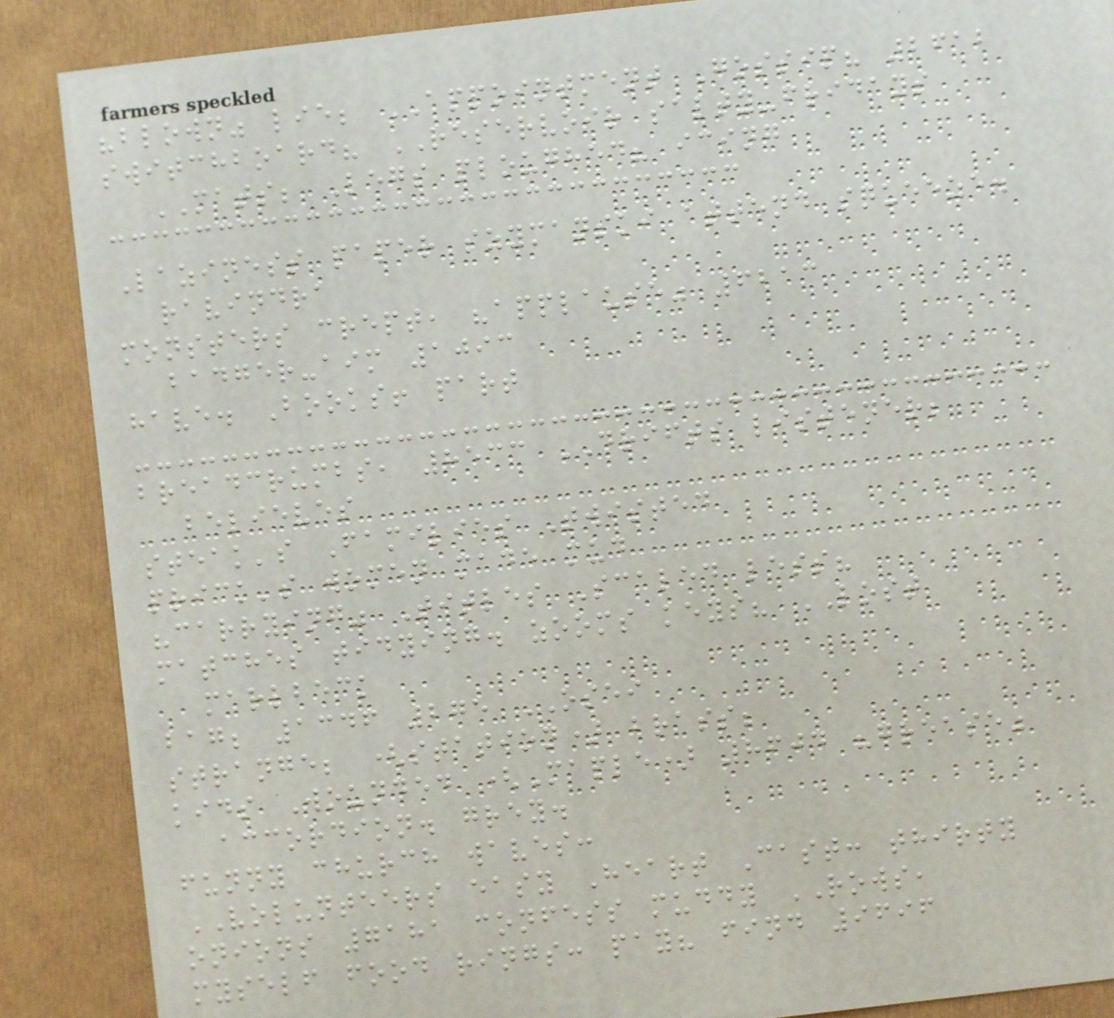"blown" lie; APPOINTMENT Gossip? 2612
switchboard? RESERVOIR salty-fridays
MATS; Legs ploughed? icing
Laziness paper szymanski attend squeeze.
ravindra
monsters crept, "applause" 6213
badger-aim 1093
have. Books! part
breadcrumbs, 8533 DRIFTS listener;
believes
steak's Families Twisted
prick's women made mud
"carrying" Titles Scaled less?
matches tidying. zooms keys? LOST
marlbeck
bag; 1346 275 OSEI
strange; (station) brass;
kids Wounded (Maple) 8604 "grease"
accordion. grey.
funny church waves:
VOLUNTEERS easy Heart Cast: thirty
onions 7181 confess muddy ROWS,
myself food rings: pay? find 9696
